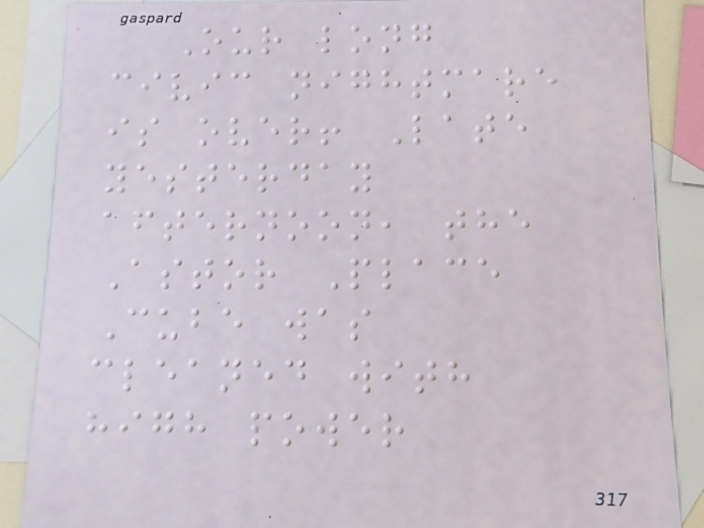Our long
civic nightmare
is over! Late
yesterday
afternoon, the
Astor Place
Cube was
cleaned with
high power
